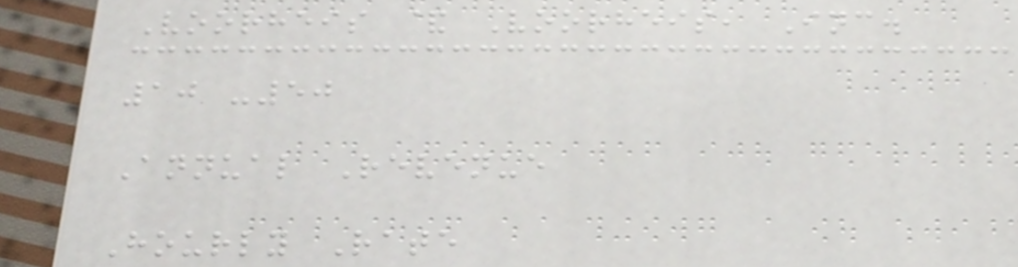Voorheis & Voorheis, Inc.
10 -50
Annual Revenue
Hourly Rate
